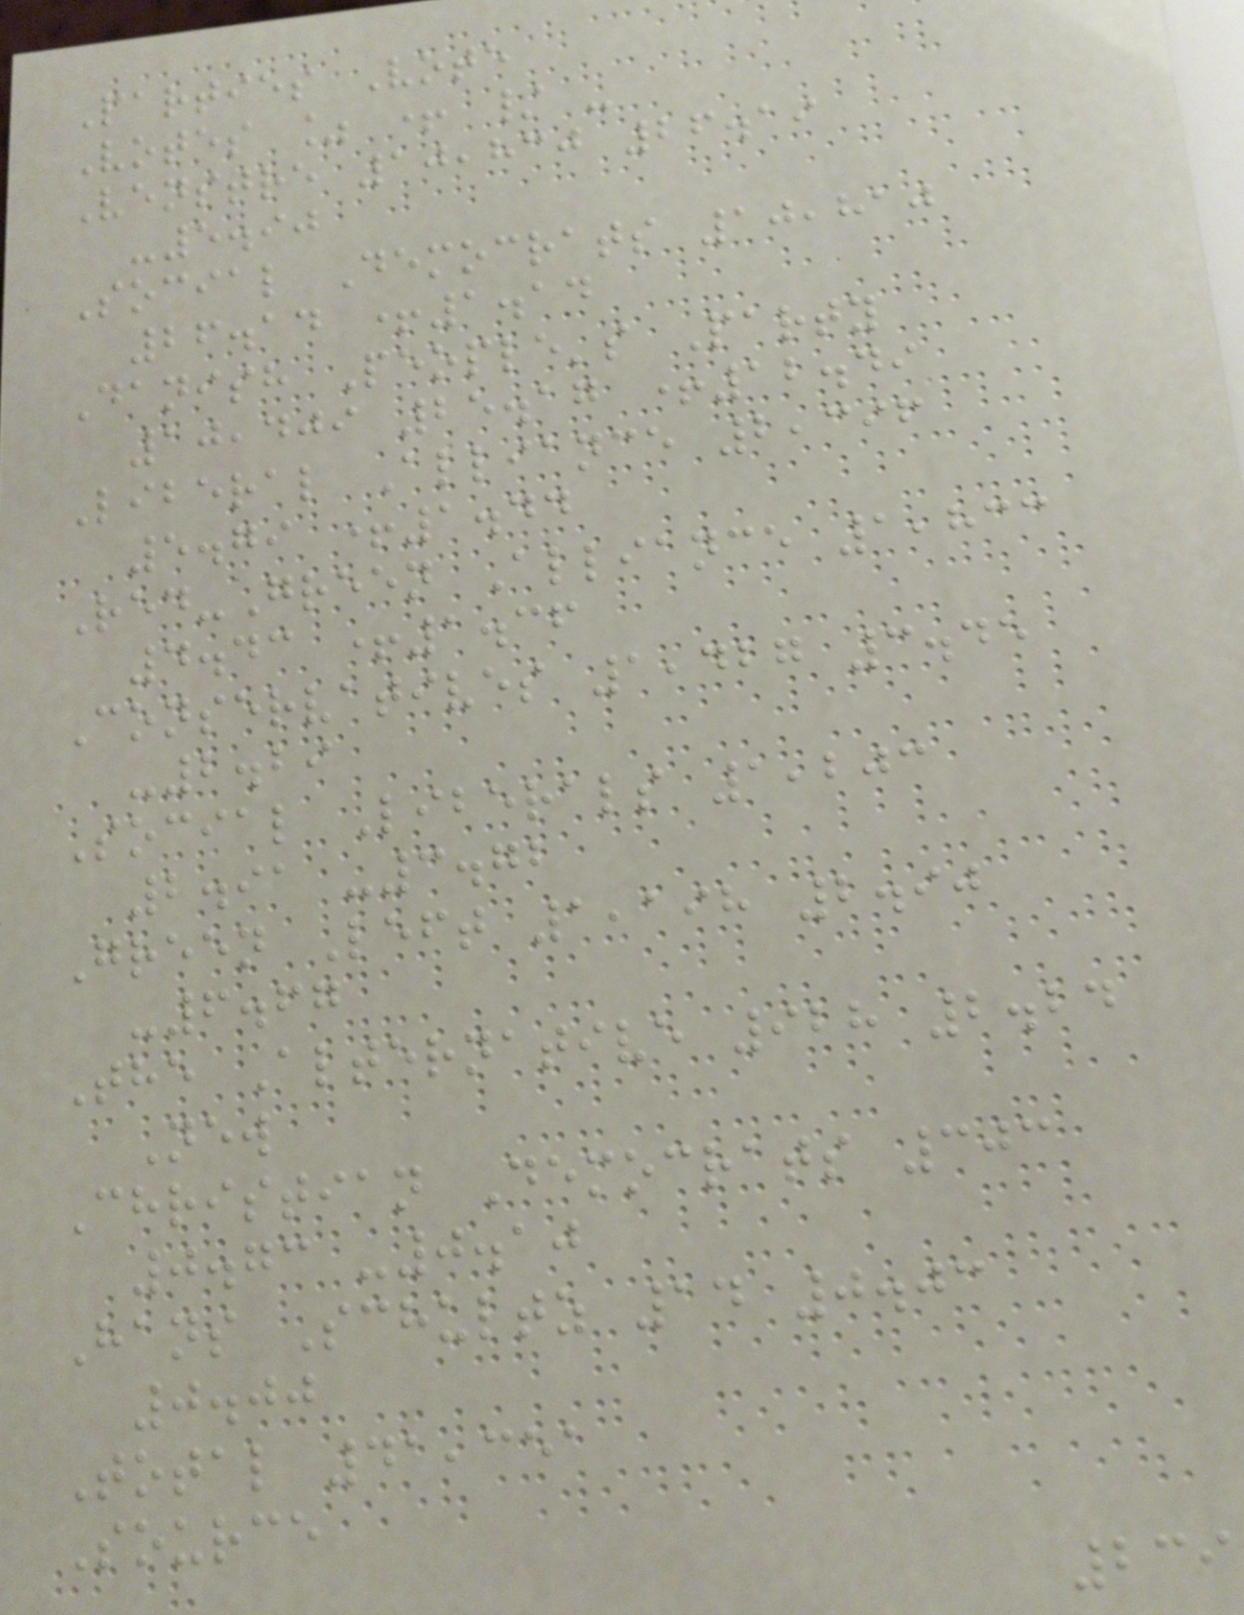Parties Vote
Votes % + / -
Venstre 10,830 26.19
-5.90
Social Democrats 10,810
26.14 +1.14
Danish People's Party
10,409 25.17 +12.49
Liberal Alliance 2,396
5.79 +1.44
Red-Green Alliance 1,833
4.43 +1.36
Conservatives 1,427 3.45
-2.29
Social Liberals 1,203
2.91 -3.72
Green Left 1,198 2.90
-6.67
The Alternative 928 2.24
New
Christian Democrats 303
0.73 -0.10
Hans Schultz 14 0.03
0.00
Total 41,351
Source
239
